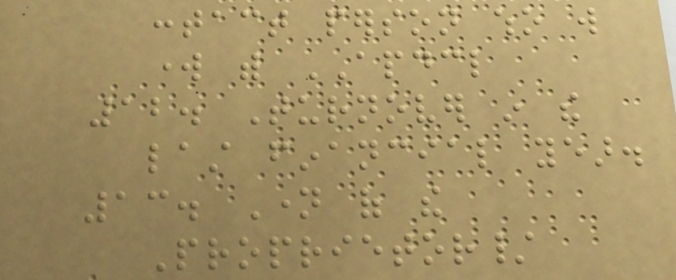contact person who will
work with APDCL
12. Turnover in the
last financial year.
13. Name of the
Proprietor/
